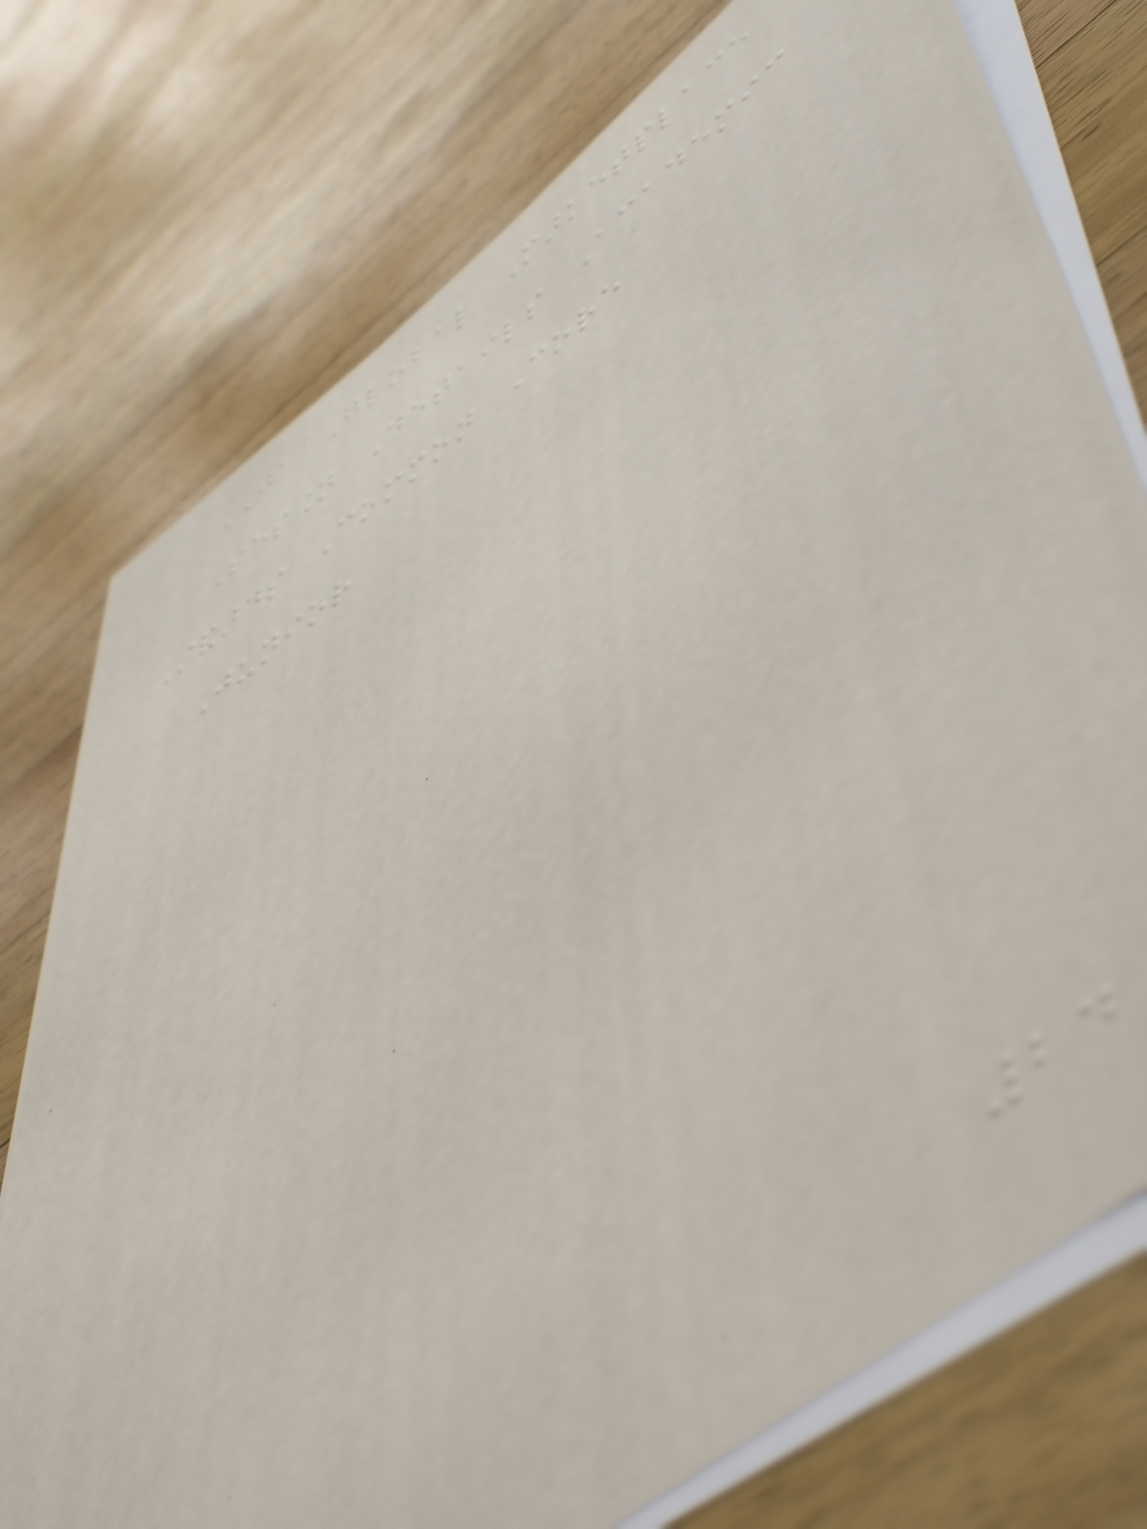JA Global Marketplace
Session Details Academic
Standards Common Core
Junior
24
